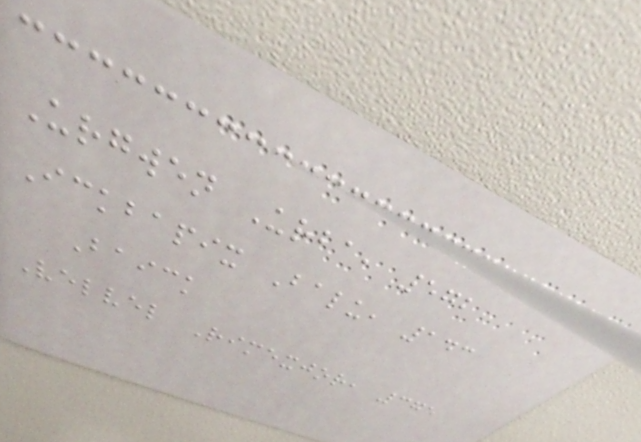Urgwen Urba, 572
Ickbapix Balu, 143
Baick
Velvel Rimexjor, 375
